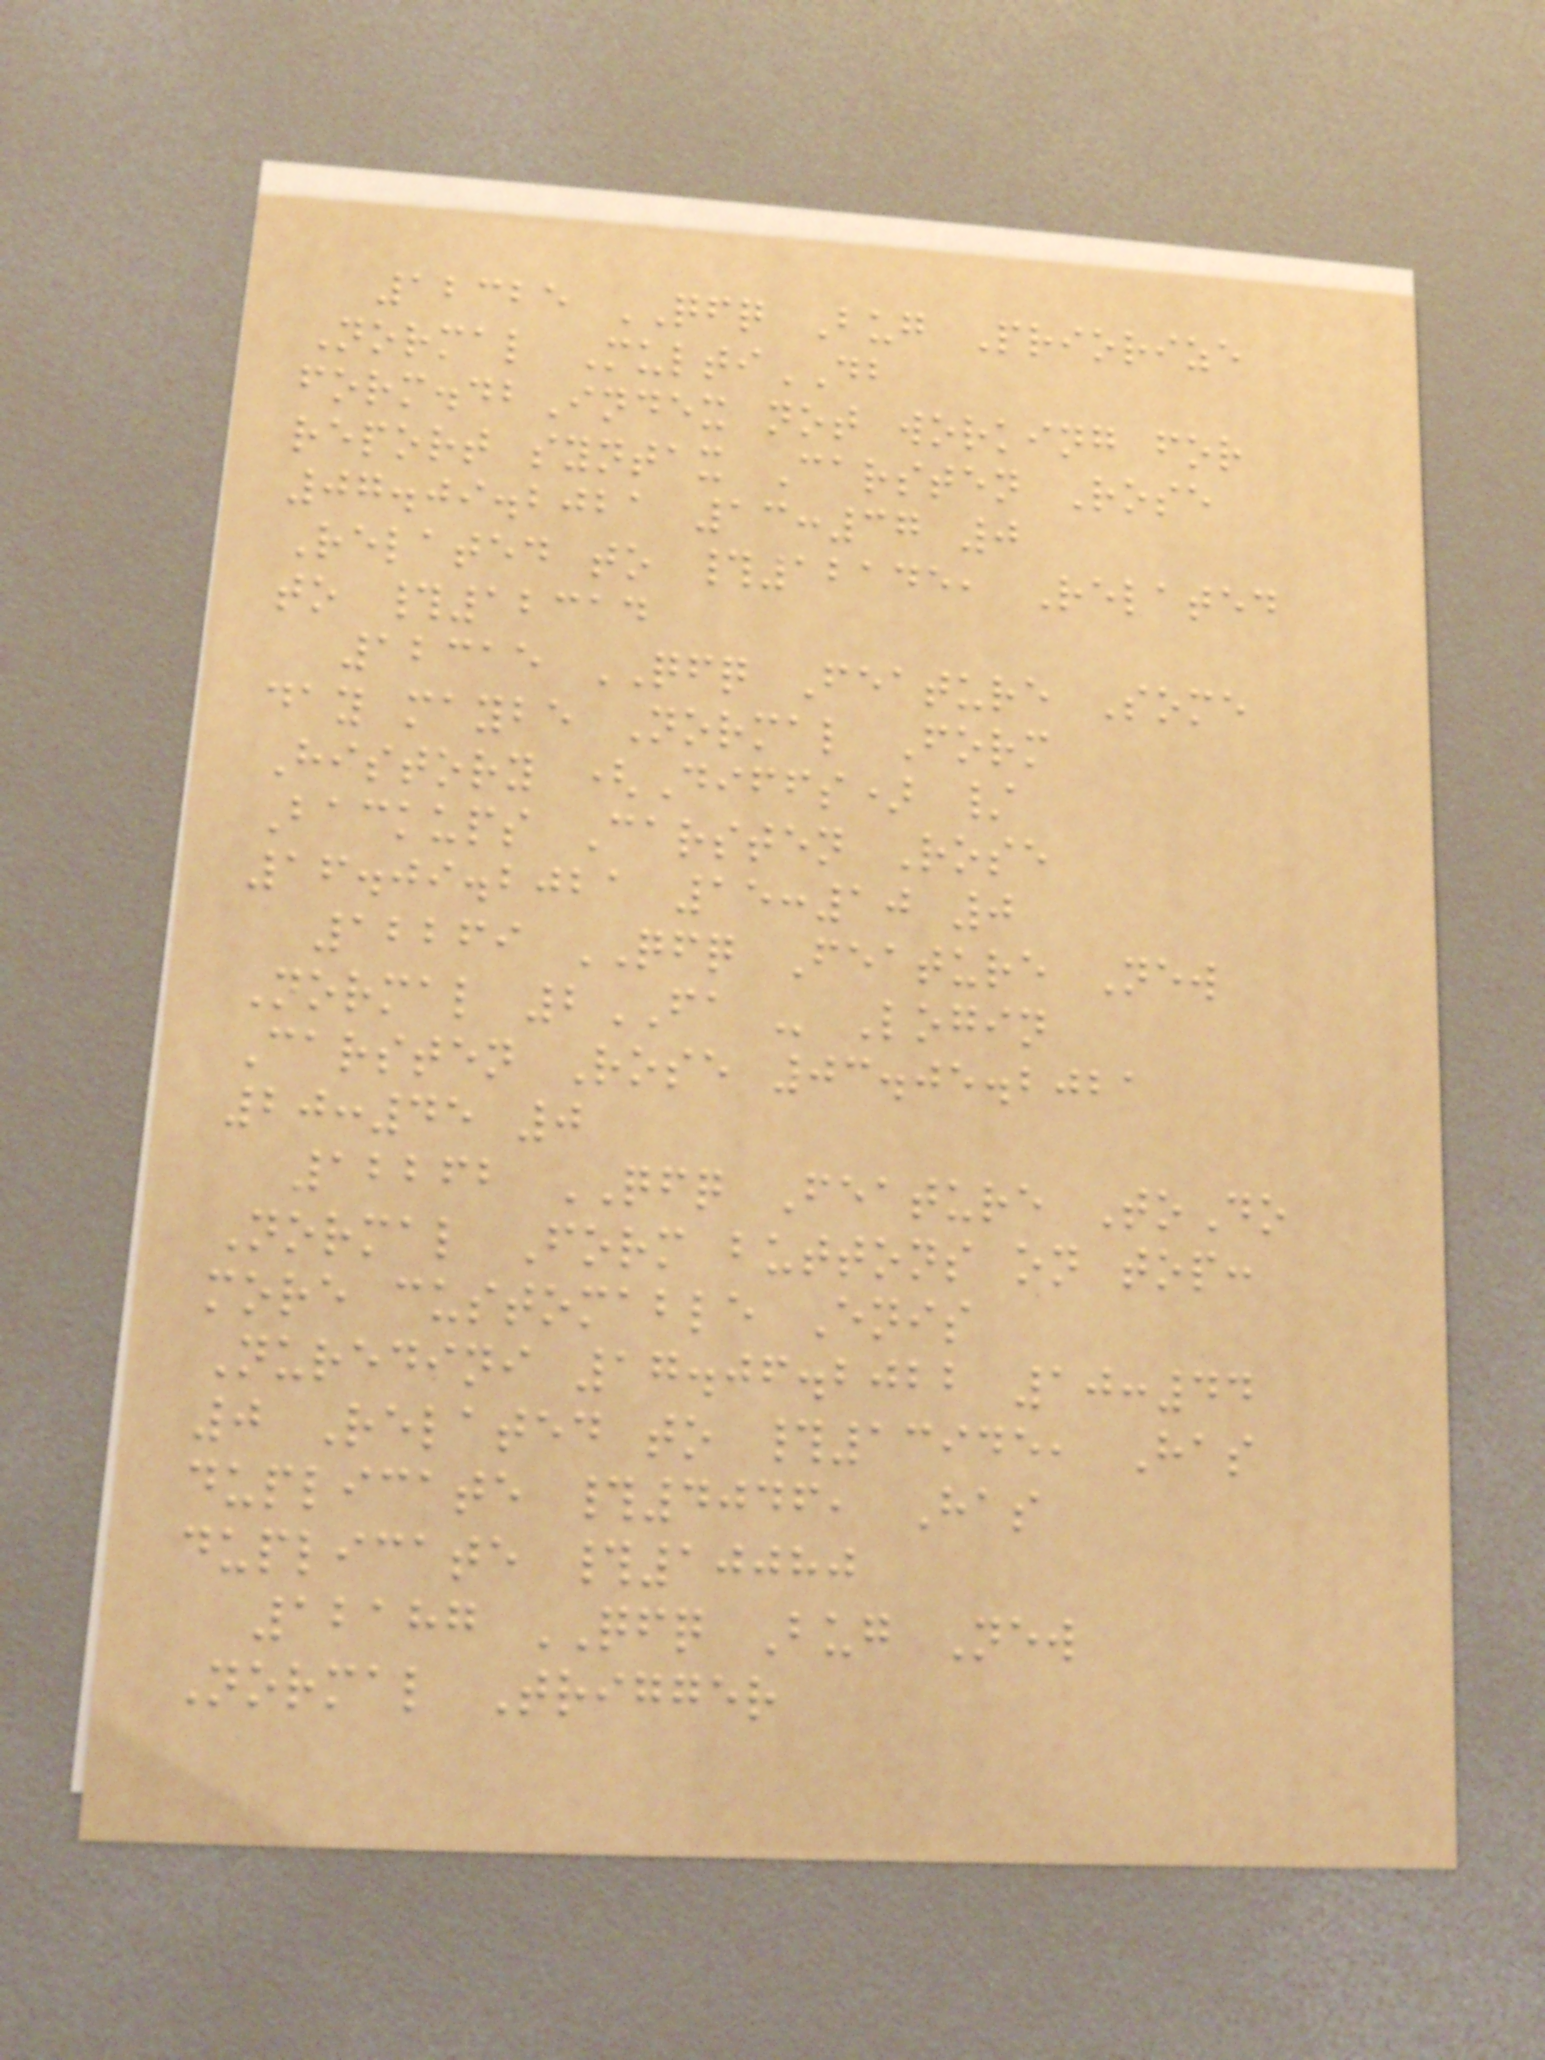12325 QFQ Bug Priorize
Normal MultiDB
form.dbIndex not working for
report syntax Carsten Rose
07.09.2021 13:37 0
Related to #12145, Related
to #12314
12315 QFQ Feature Some
day maybe Normal Form
History (Diffs) /
Backups Carsten Rose
16.09.2021 15:10 0
12269 QFQ Feature New
Normal 2FA - Login
Carsten Rose 03.05.2021
20:45 0
12262 QFQ Feature ToDo
Normal Form buttons on top:
more customable Enis
Nuredini 17.06.2022 10:44
0 Related to #13945, Has
duplicate #4046, Has
duplicate #10080
12187 QFQ Bug New
Normal Trigger
